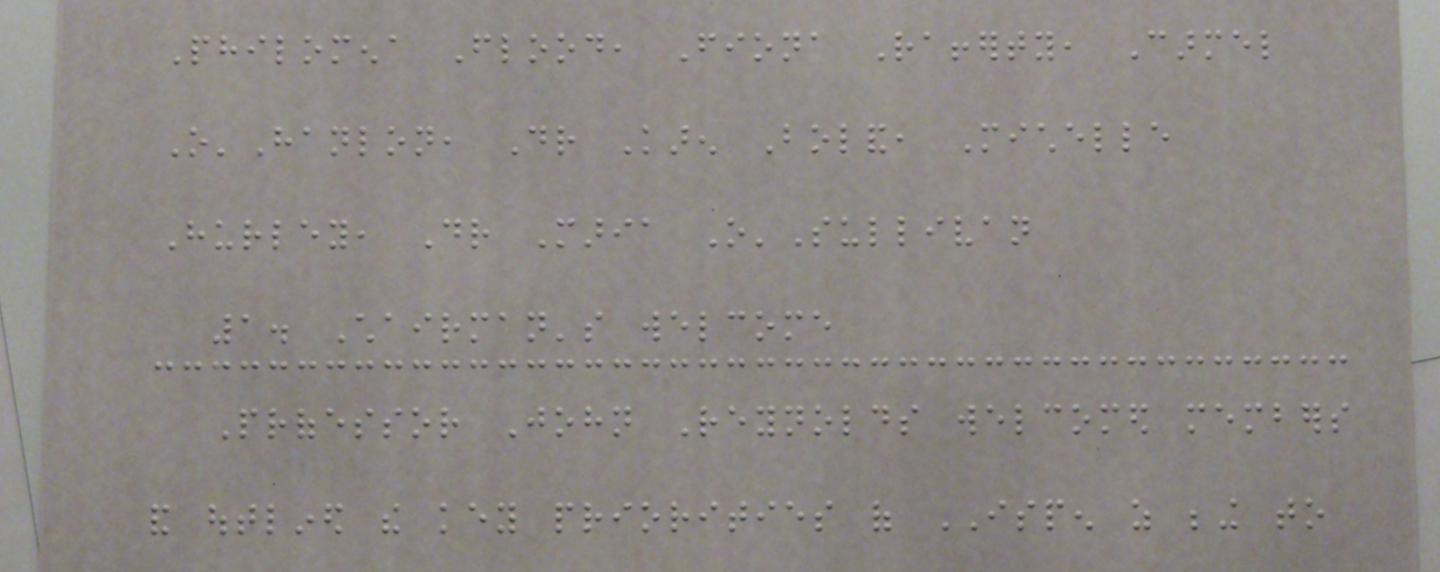Philomena Flood, Fiona Rafferty, Carmel
O'Hanlon, Dr Karen Boland, Michelle
Hurley, Dr Maria O'Sullivan
1. Chairman's welcome
Professor John Reynolds welcomed members
and outlined the key priorities of ISPEN as being to
